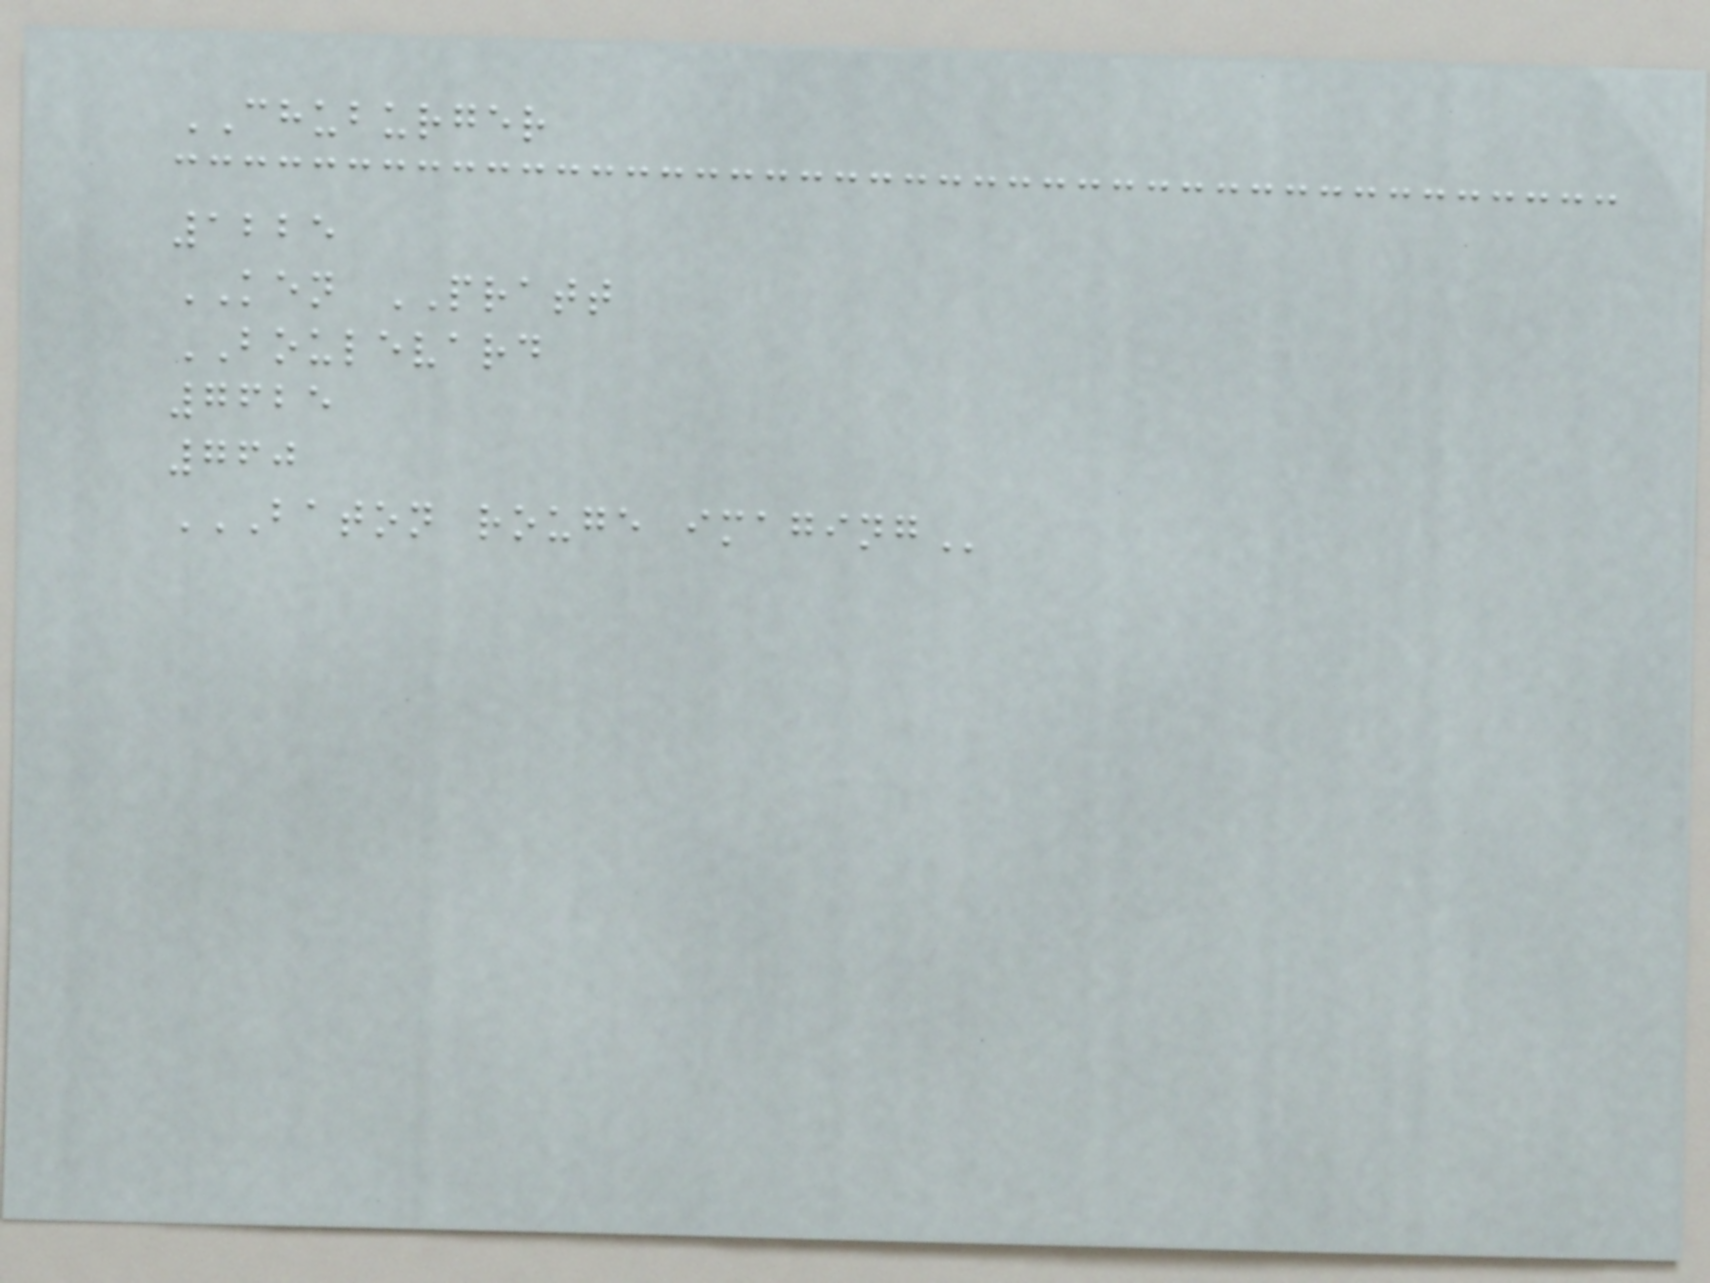CHUBURGER
1225
KEN PRATT
BOULEVARD
7625
760
BATON ROUGE IMAGING
